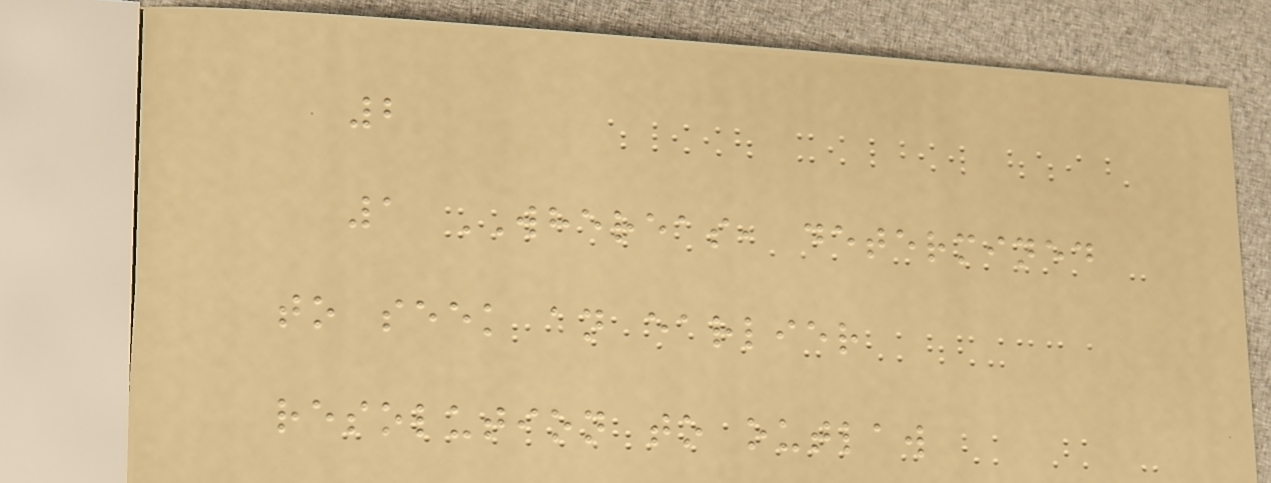2
1 WHEREAS, determined
to seek an earlier
resolution to outlaw
